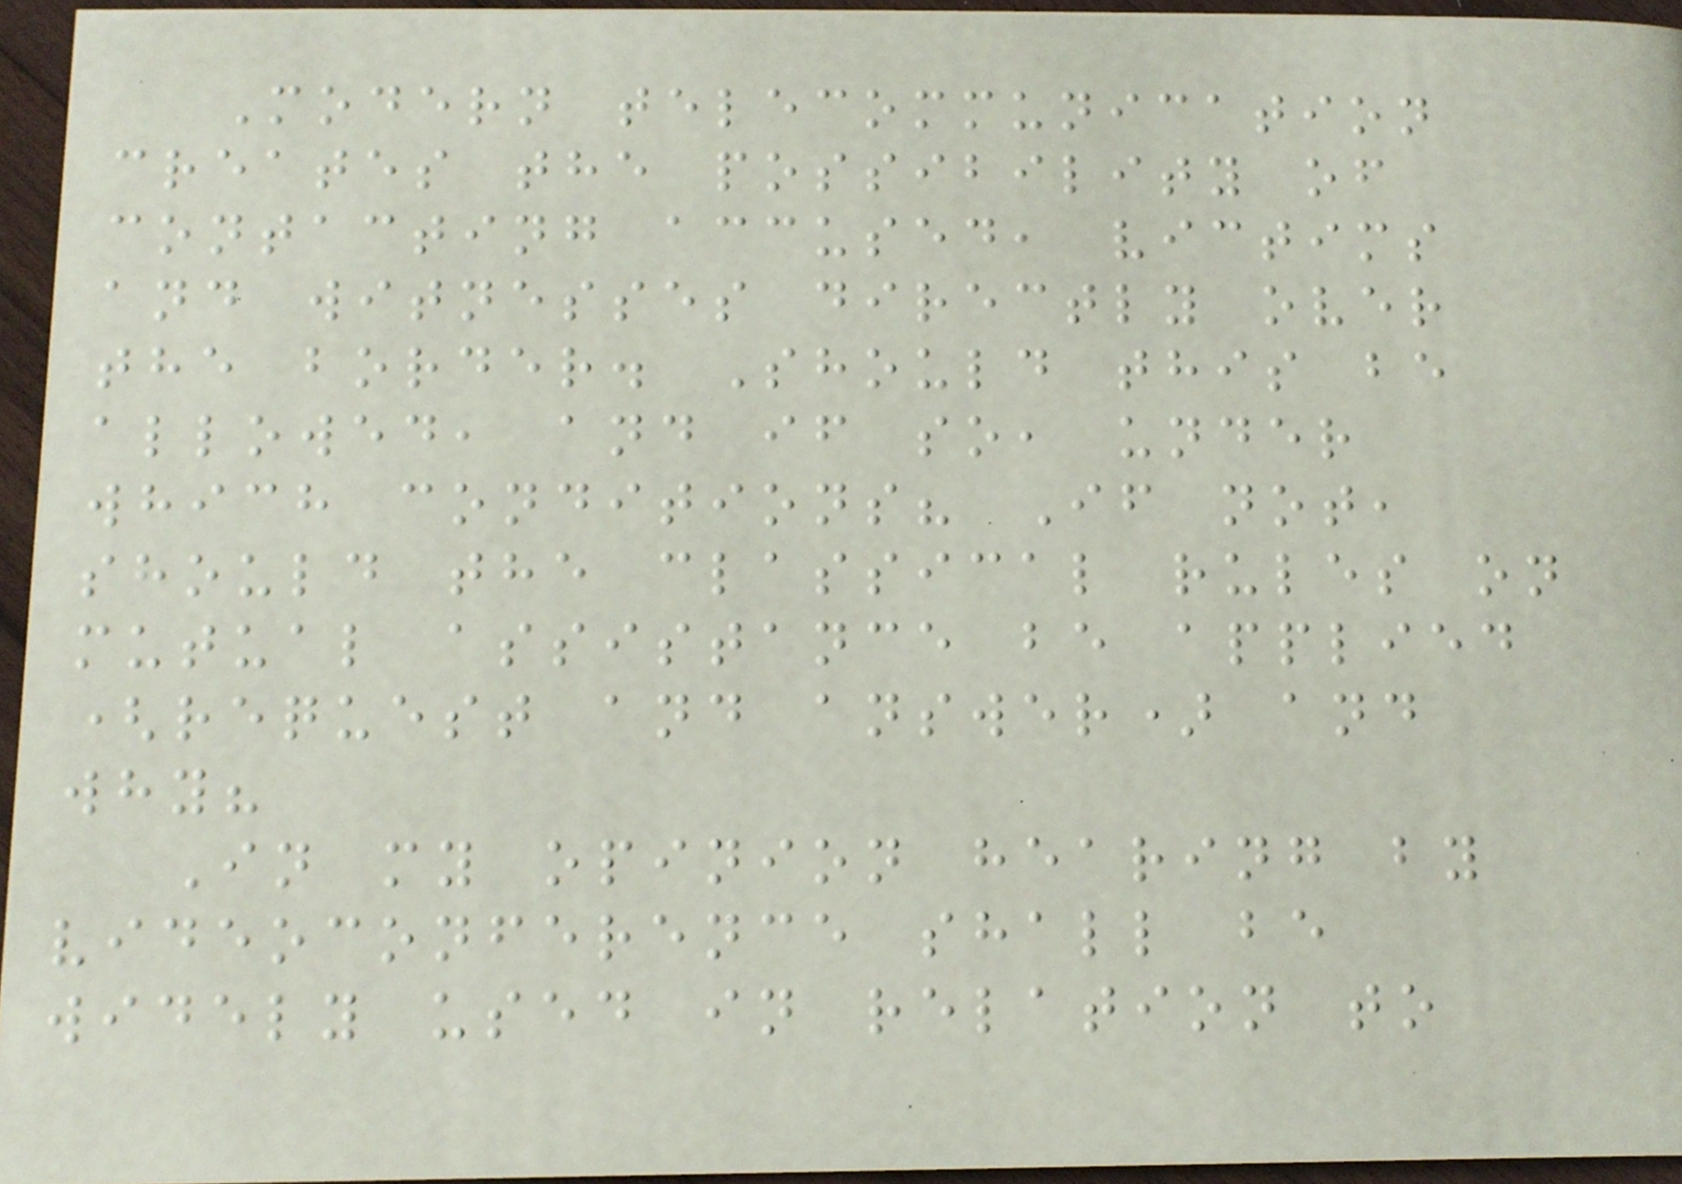Modern telecommunication
creates the possibility of
contacting accused, victims
and witnesses directly over
the border. Should this be
allowed, and if so, under
which conditions? If not,
should the classical rules on
mutual assistance be applied
(request and answer) and
why?
In my opinion hearing by
videoconference shall be
widely used in relation to
